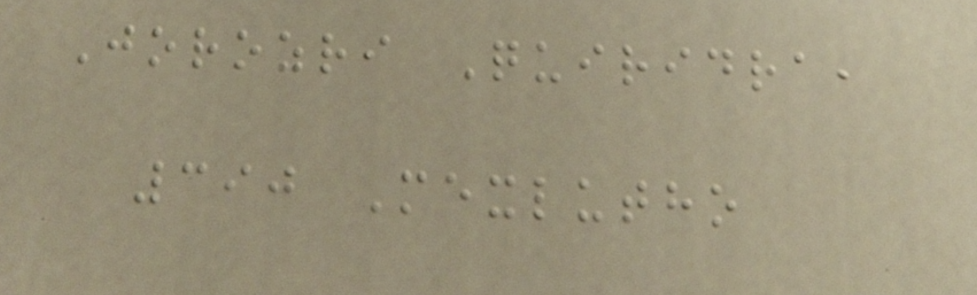Jorozri Quiridra,
390 Mexlutho
